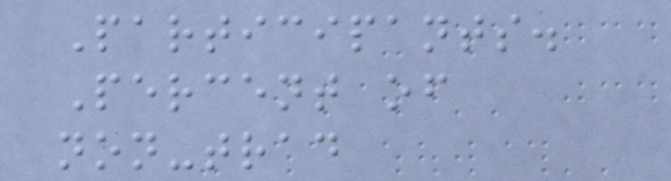Participants.
Percent of
non-trad
